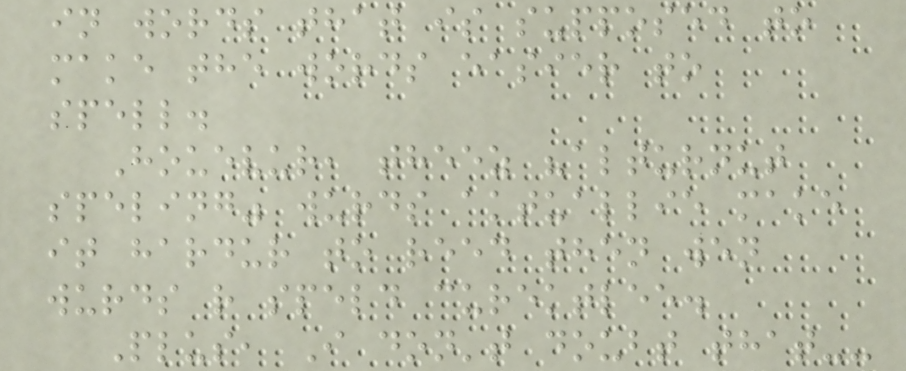in words that is supposed to
make the words easier to
spell.
Houevur, theez "alturnut
speling" wurds aktuallie make
it hardur to reed then wen
wurds r speld curektlee.
Plus, I don't doubt that--
